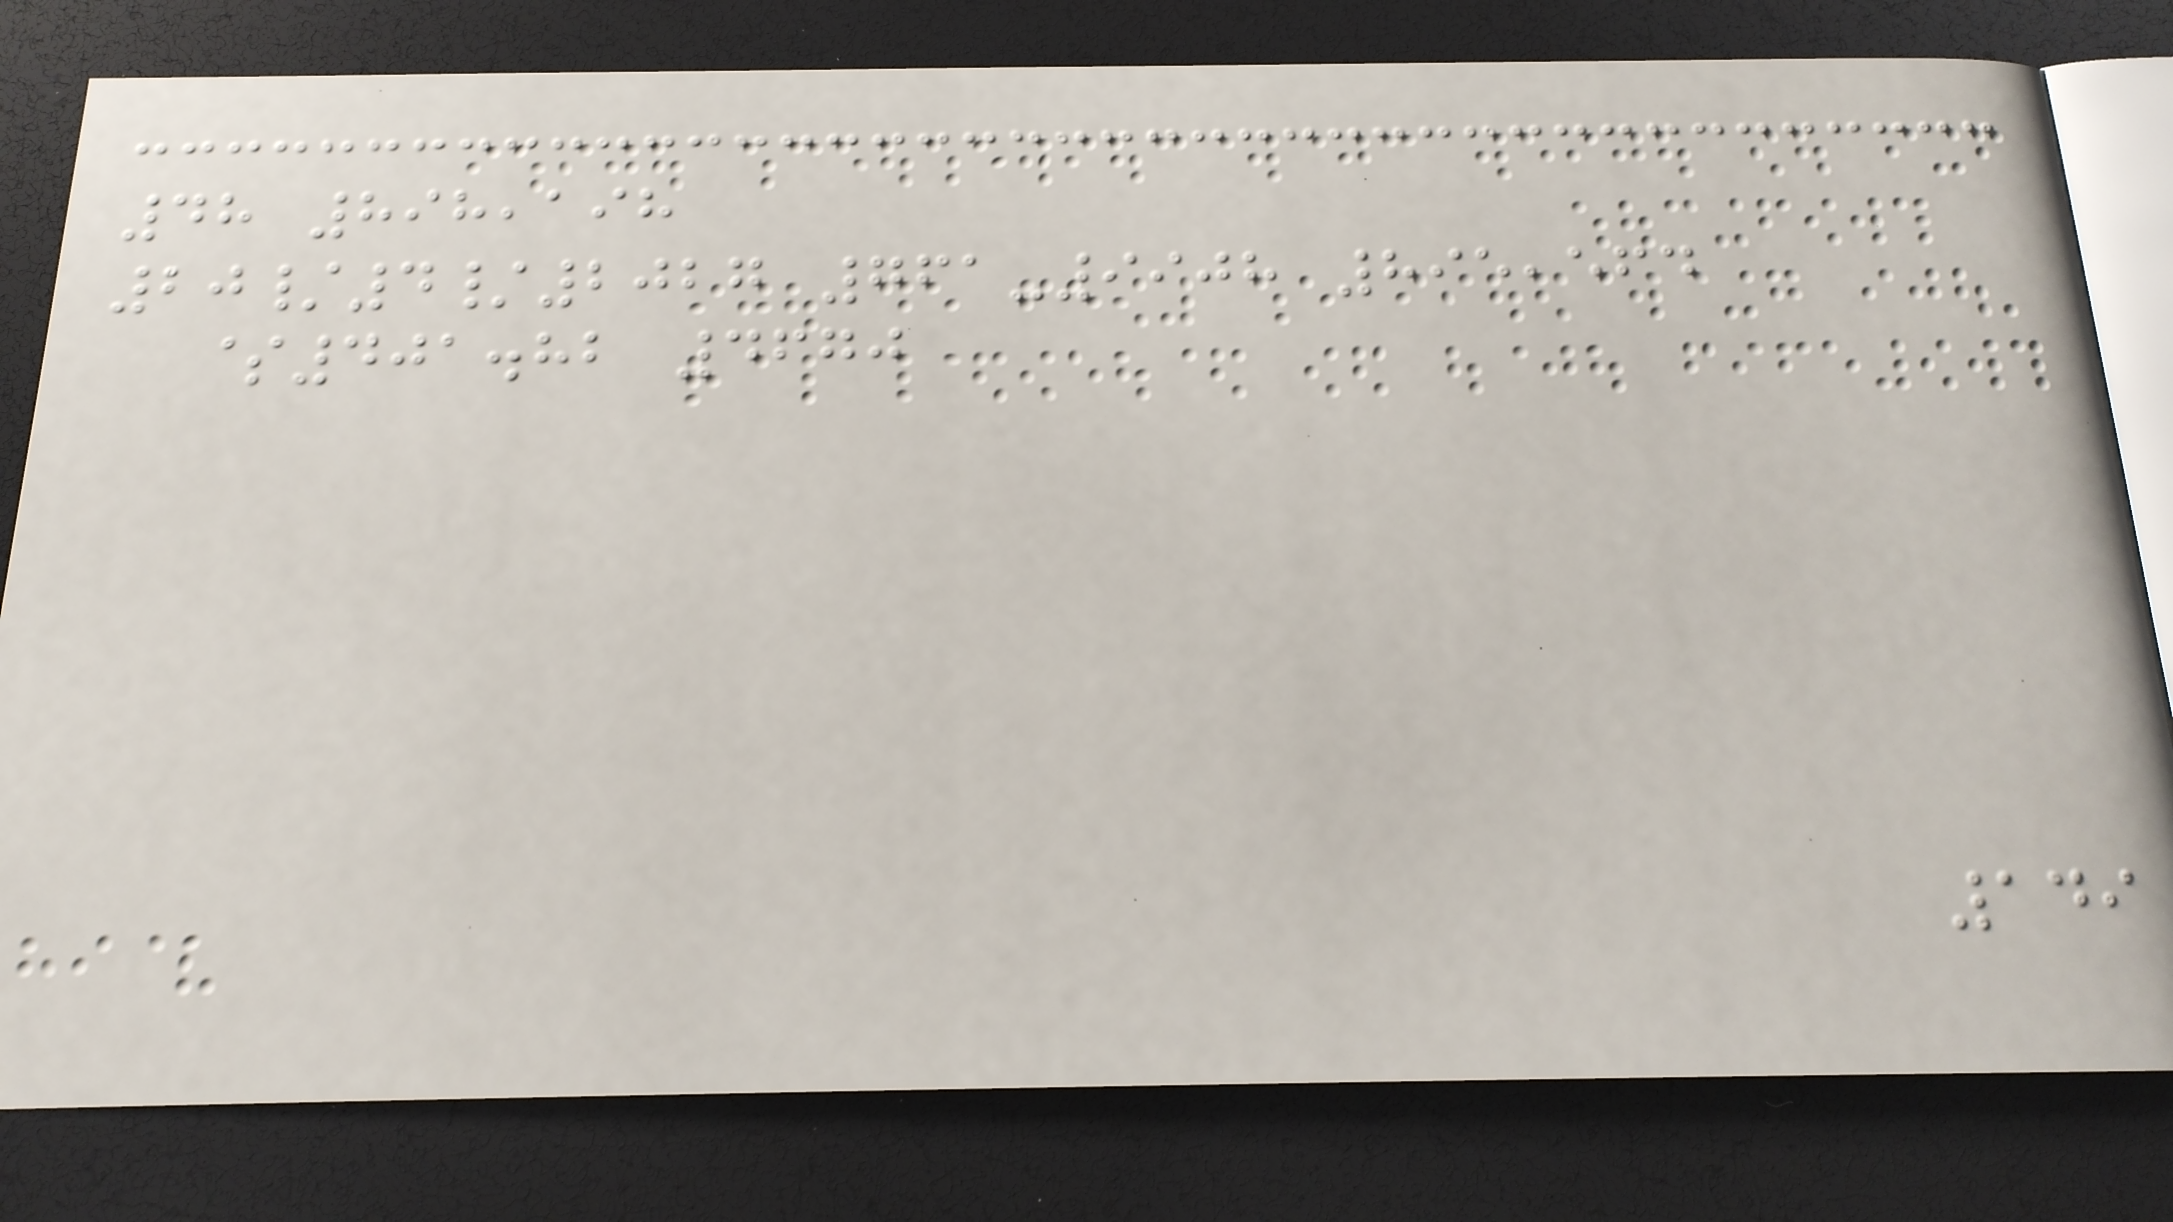48 898,198
20/4/2027 761-9908 895,564
$401.82 4670
149
